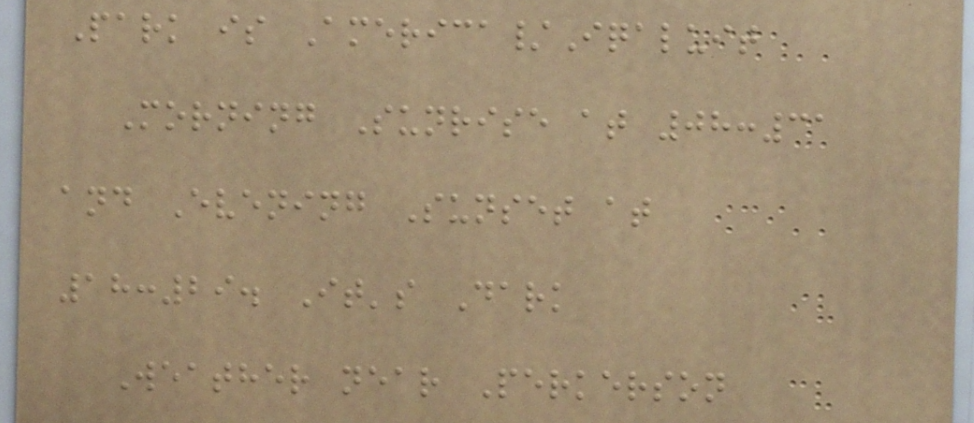Park is America/Iqaluit
Morning Sunrise at 08:31
and Evening Sunset at
18:29. It's Dark
Weather near Perkerson
